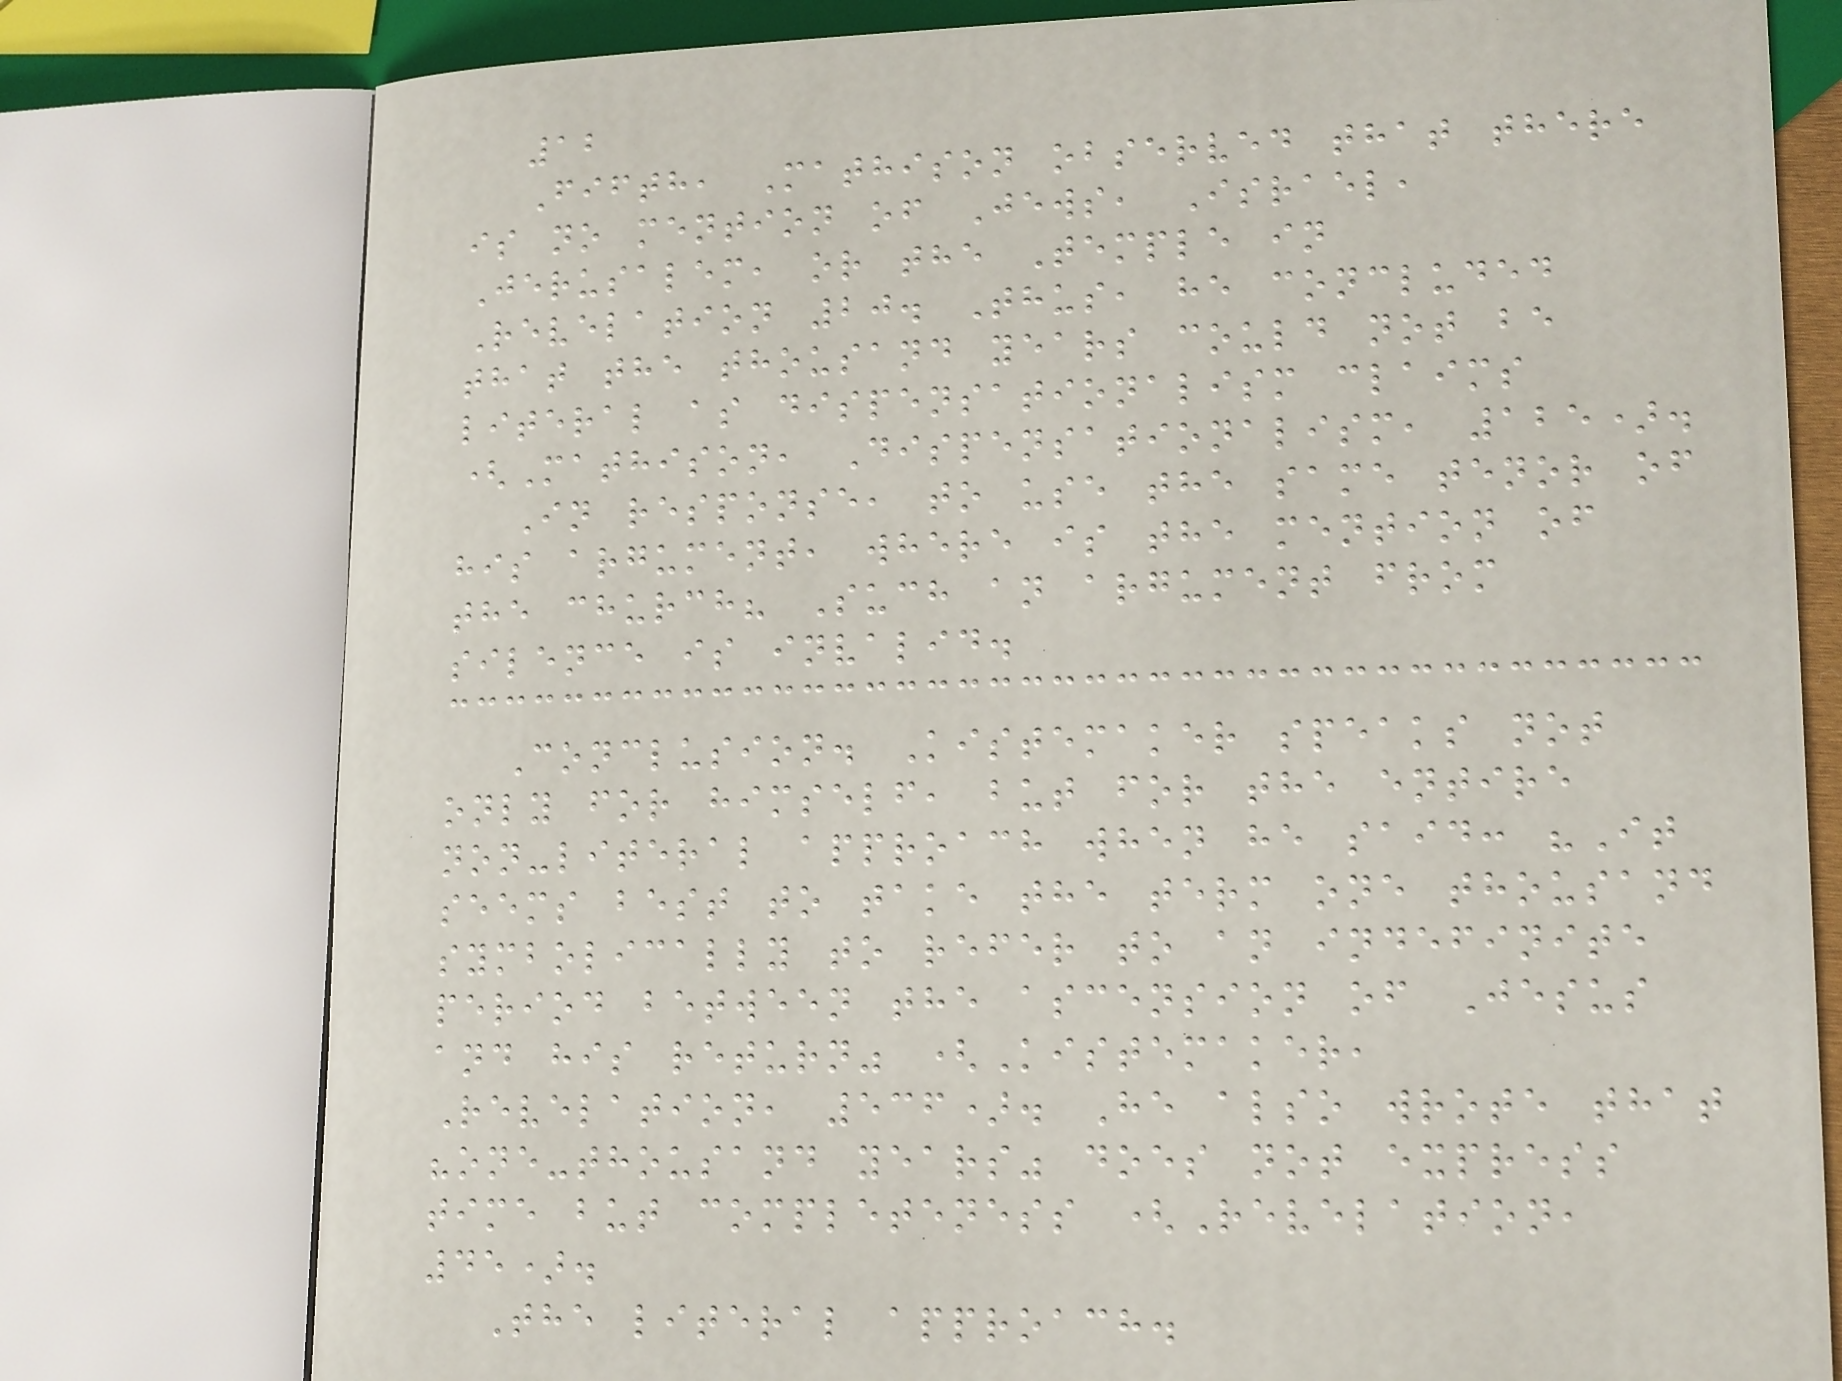12
Fifth, Mathison observed that there
is no mention of Jews, Israel,
Jerusalem, or the Temple in
Revelation 20. Thus, he concluded
that the thousand years could not be
literal as dispensationalism claims
(Mathison, Dispensationalism, 125).
In response, to use the same tenor of
his argument, where is the mention of
the church? Such an argument from
silence is invalid.
Conclusion. Kistemaker speaks not
only for himself, but for the entire
non-literal approach when he said: "It
seems best to take the term one thousand
symbolically to refer to an indefinite
period between the ascension of Jesus
and his return" (Kistemaker,
Revelation, 536). He also wrote that
"one-thousand years" does not express
time but completeness (Revelation,
45).
The literal approach.
